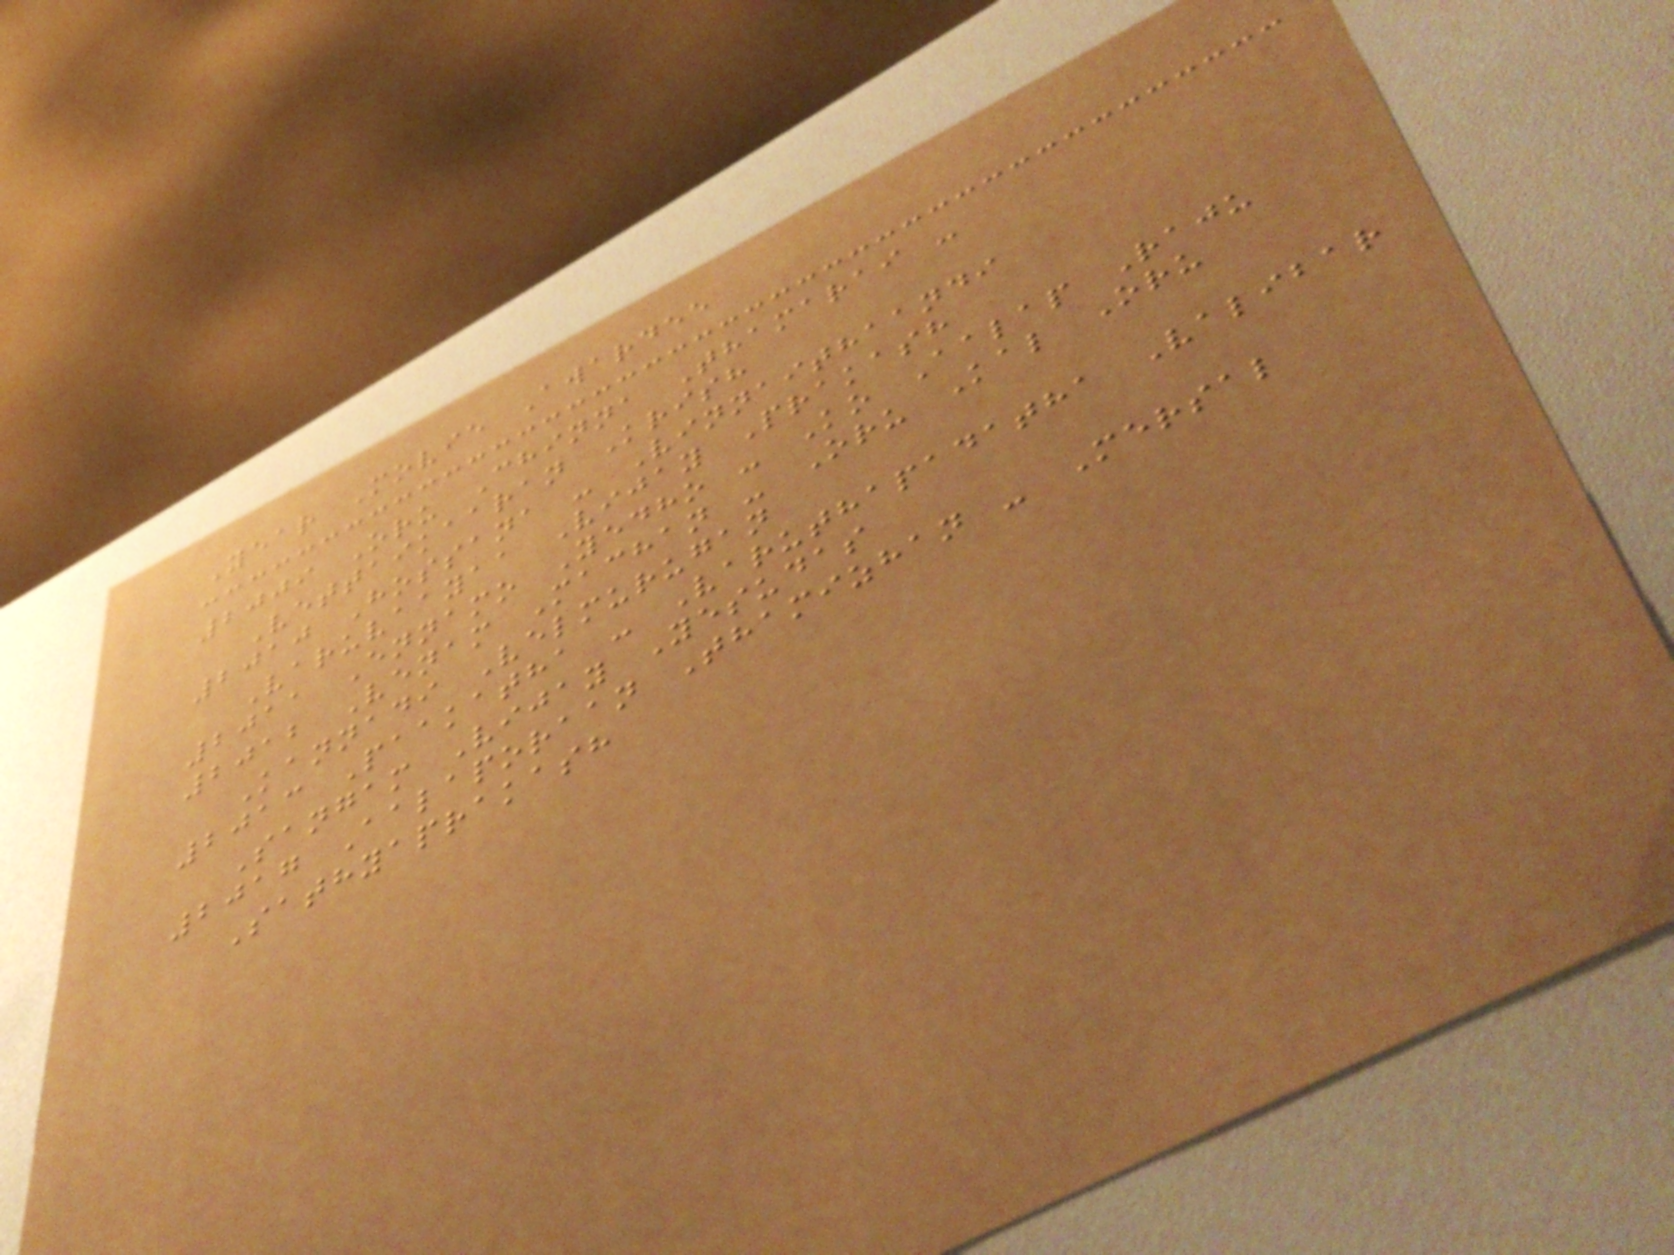Year Movie Awardee
2009 Oru Chinna Thamarai -
Vettaikaaran Krish
2010 Hossana - Vinnaithaandi
Varuvaayaa Vijay Prakash
2011 Ennamo Yedho - Ko Aalap Raju
2012 Venam Machan - Oru Kal Oru
Kannadi Velmurugan
2013 Paakatha - Varuthapadatha Valibar
Sangam Vijay Yesudas
2017 Aalaporaan Thamizhan - Mersal
Sathyaprakash
